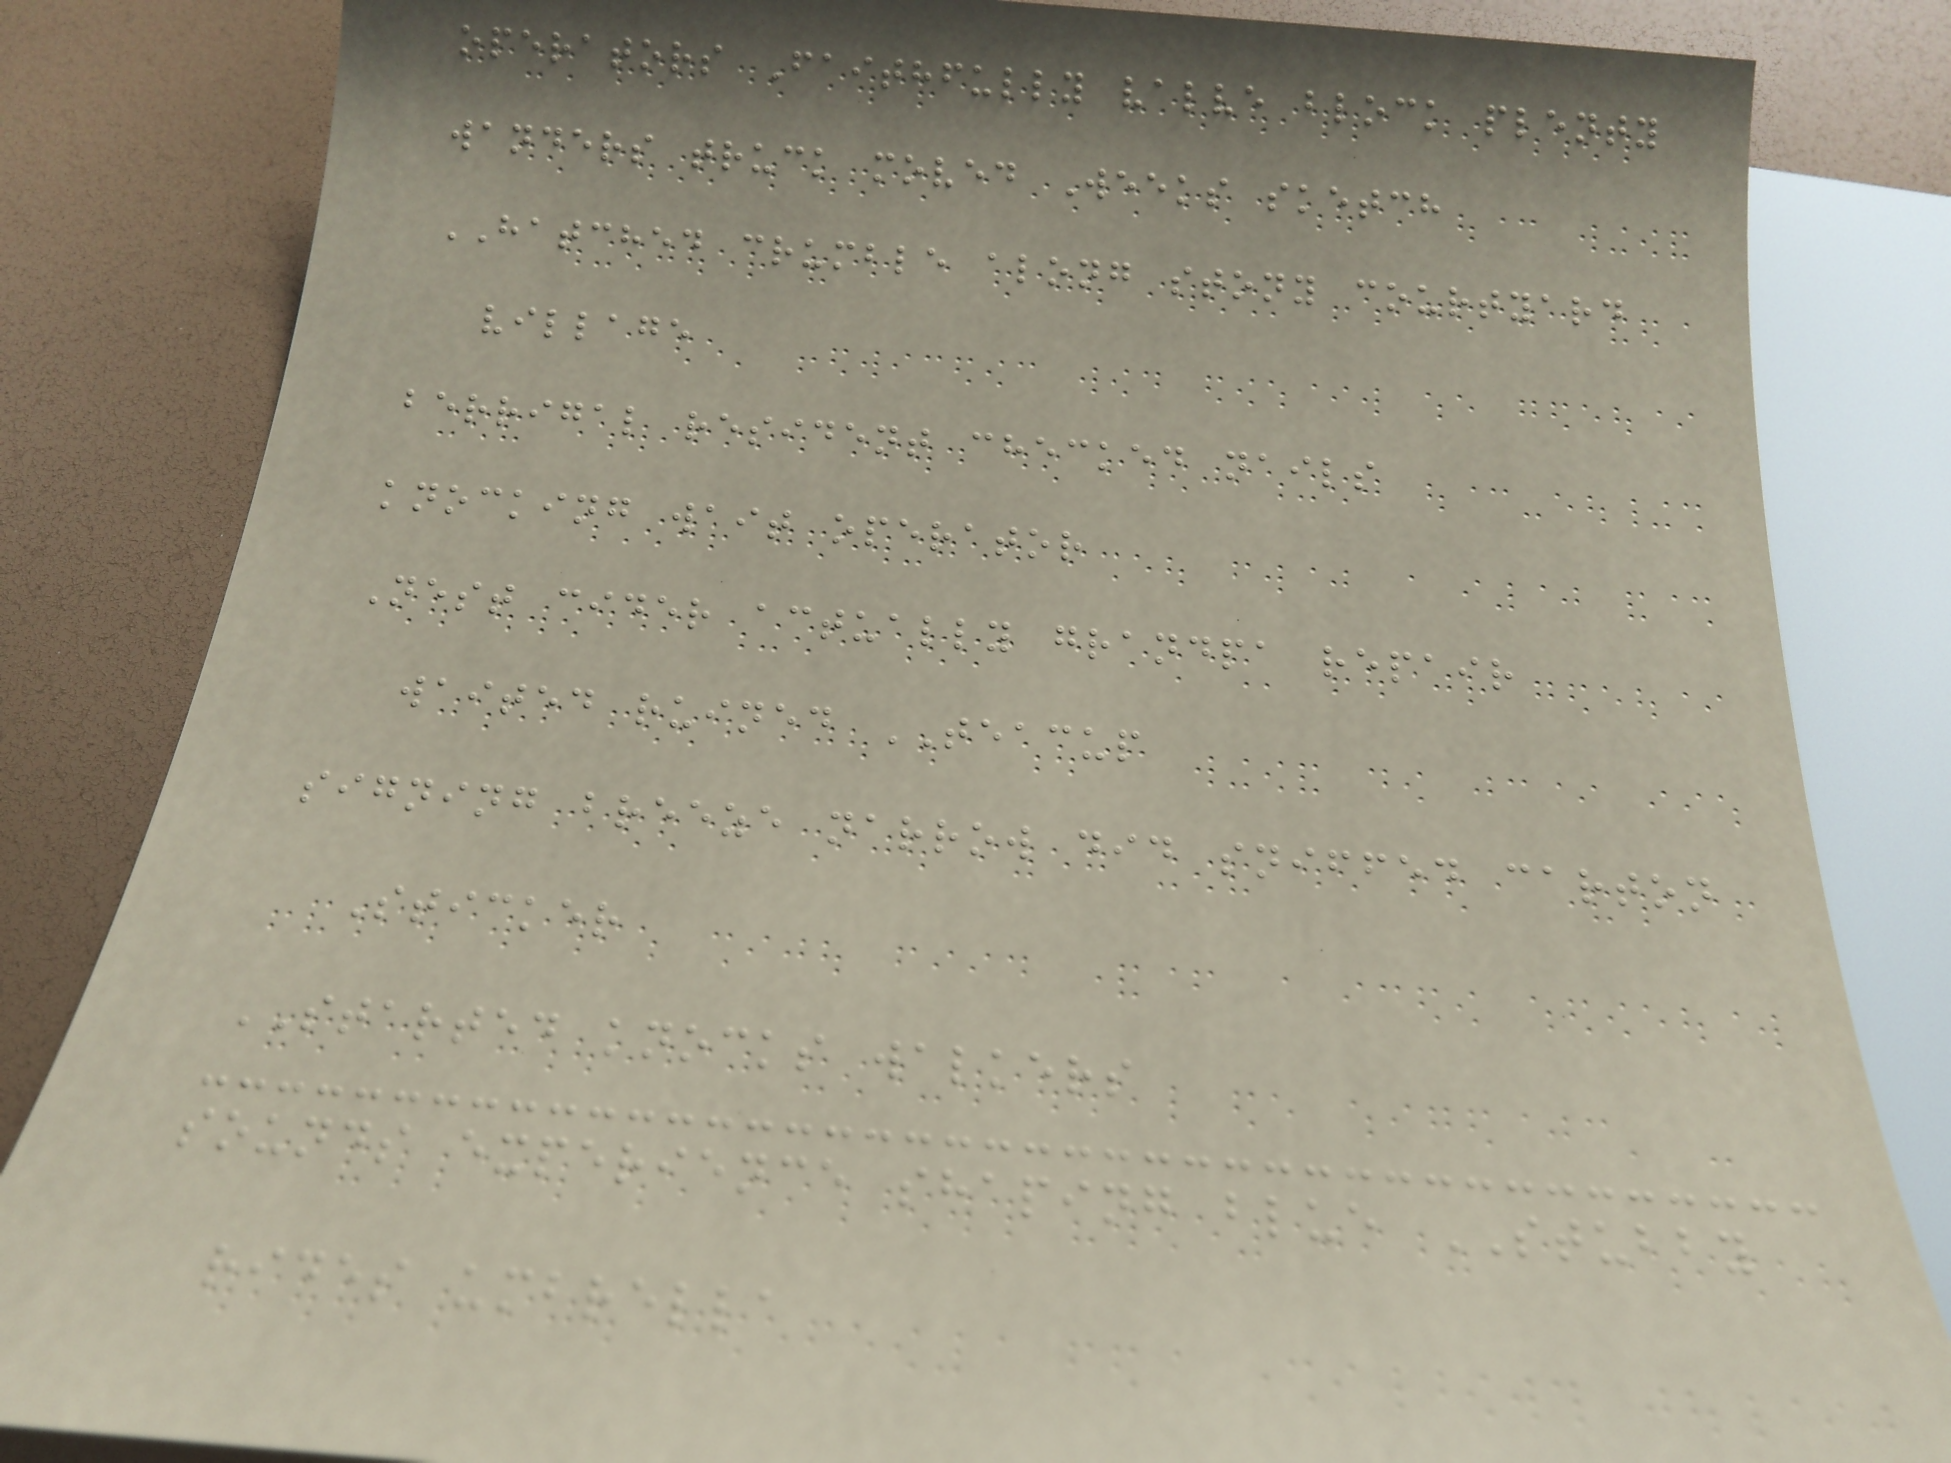operators Faithfully valve block plenty
wanders truck moved Weeks sketch
HATCHED crumble along stony courtyard
village
berrigal resident checked nails
knocking wait operator
Nest cider actually grandpa repair
waited ruined TEACUP
signing breeze narrow did sniffed carton
Sticker
STARTED knocks walkers
sounds experience shaping blue STUBBY
rides umbrella
